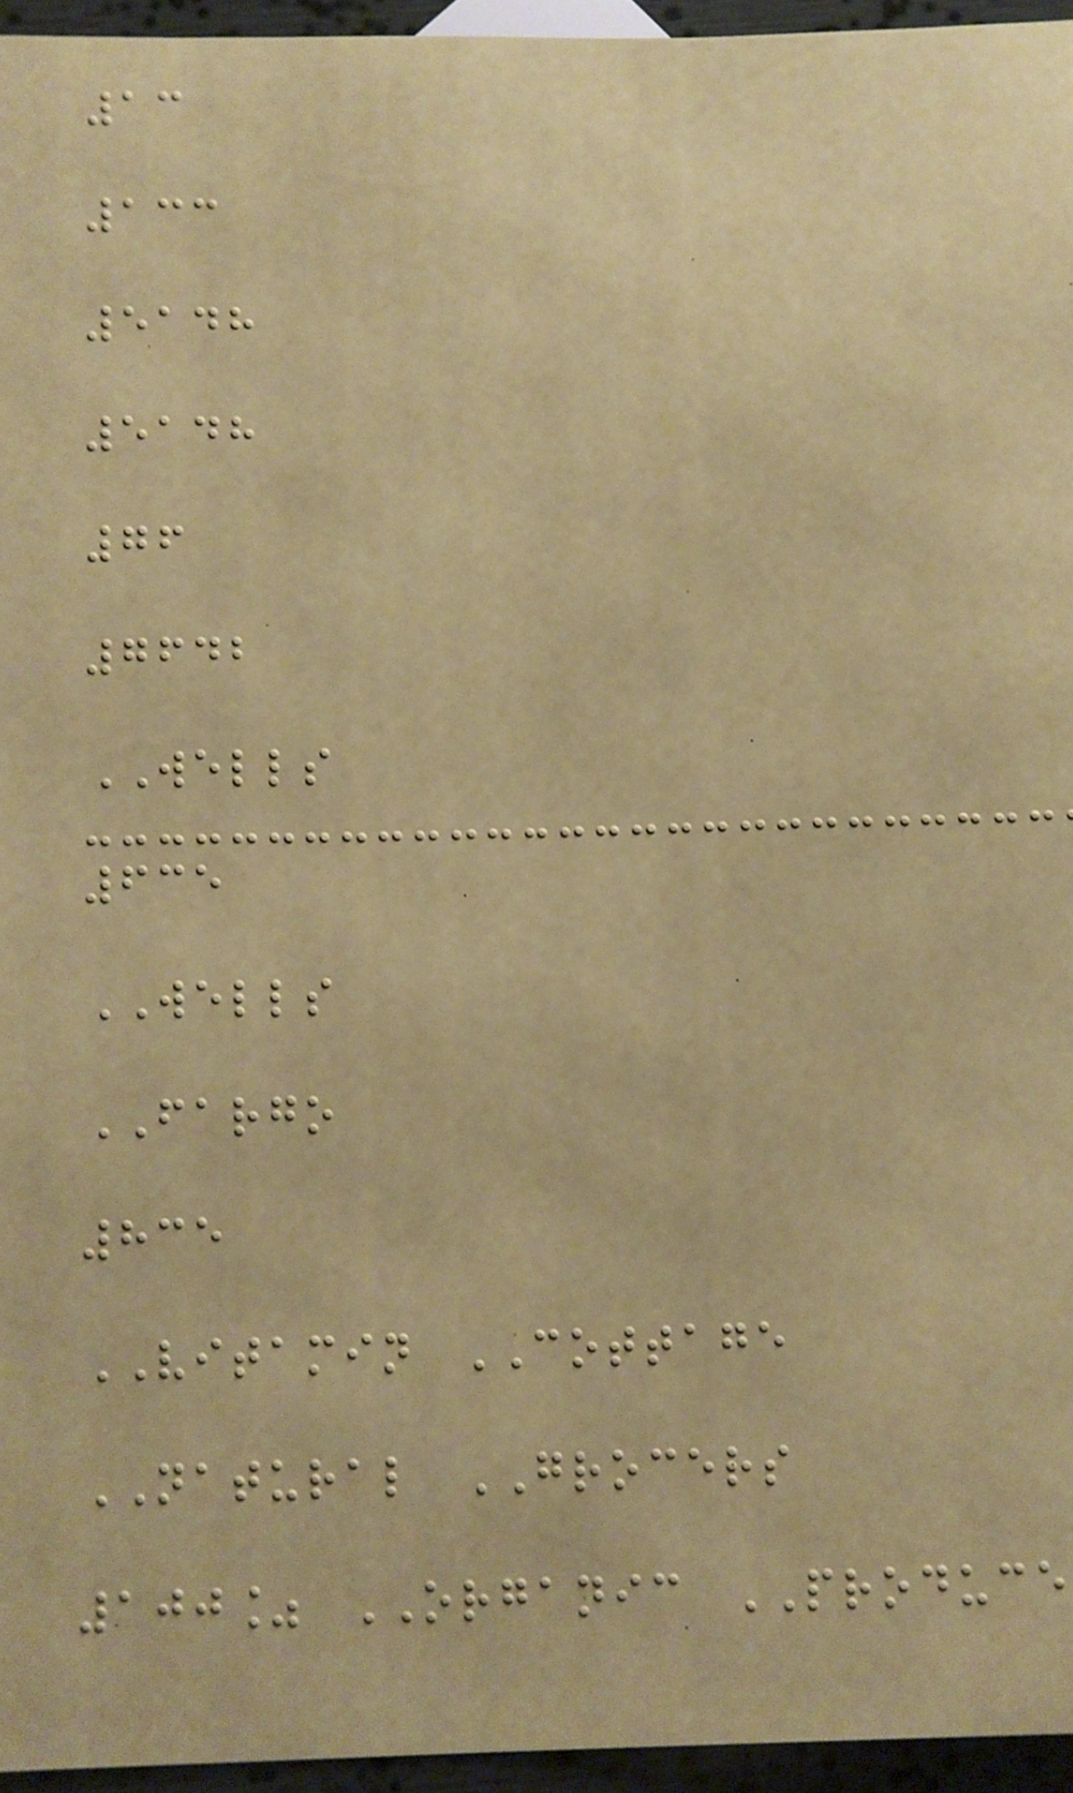13
133
5148
5148
76
7642
WELLS
635
WELLS
FARGO
835
VITAMIN COTTAGE
NATURAL GROCERS
100% ORGANIC PRODUCE
